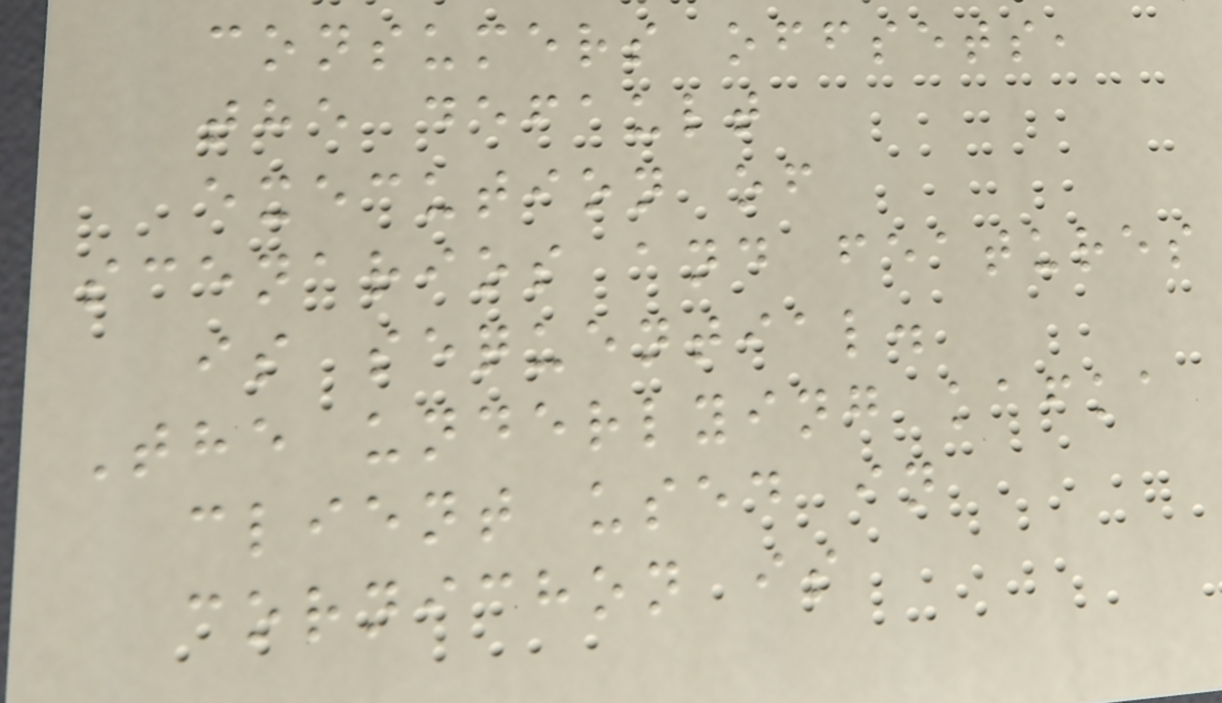consumers offsets,
the default
execution of
scenarios and features
is sequential.
The underlying kafka
client used in
cornichon is
